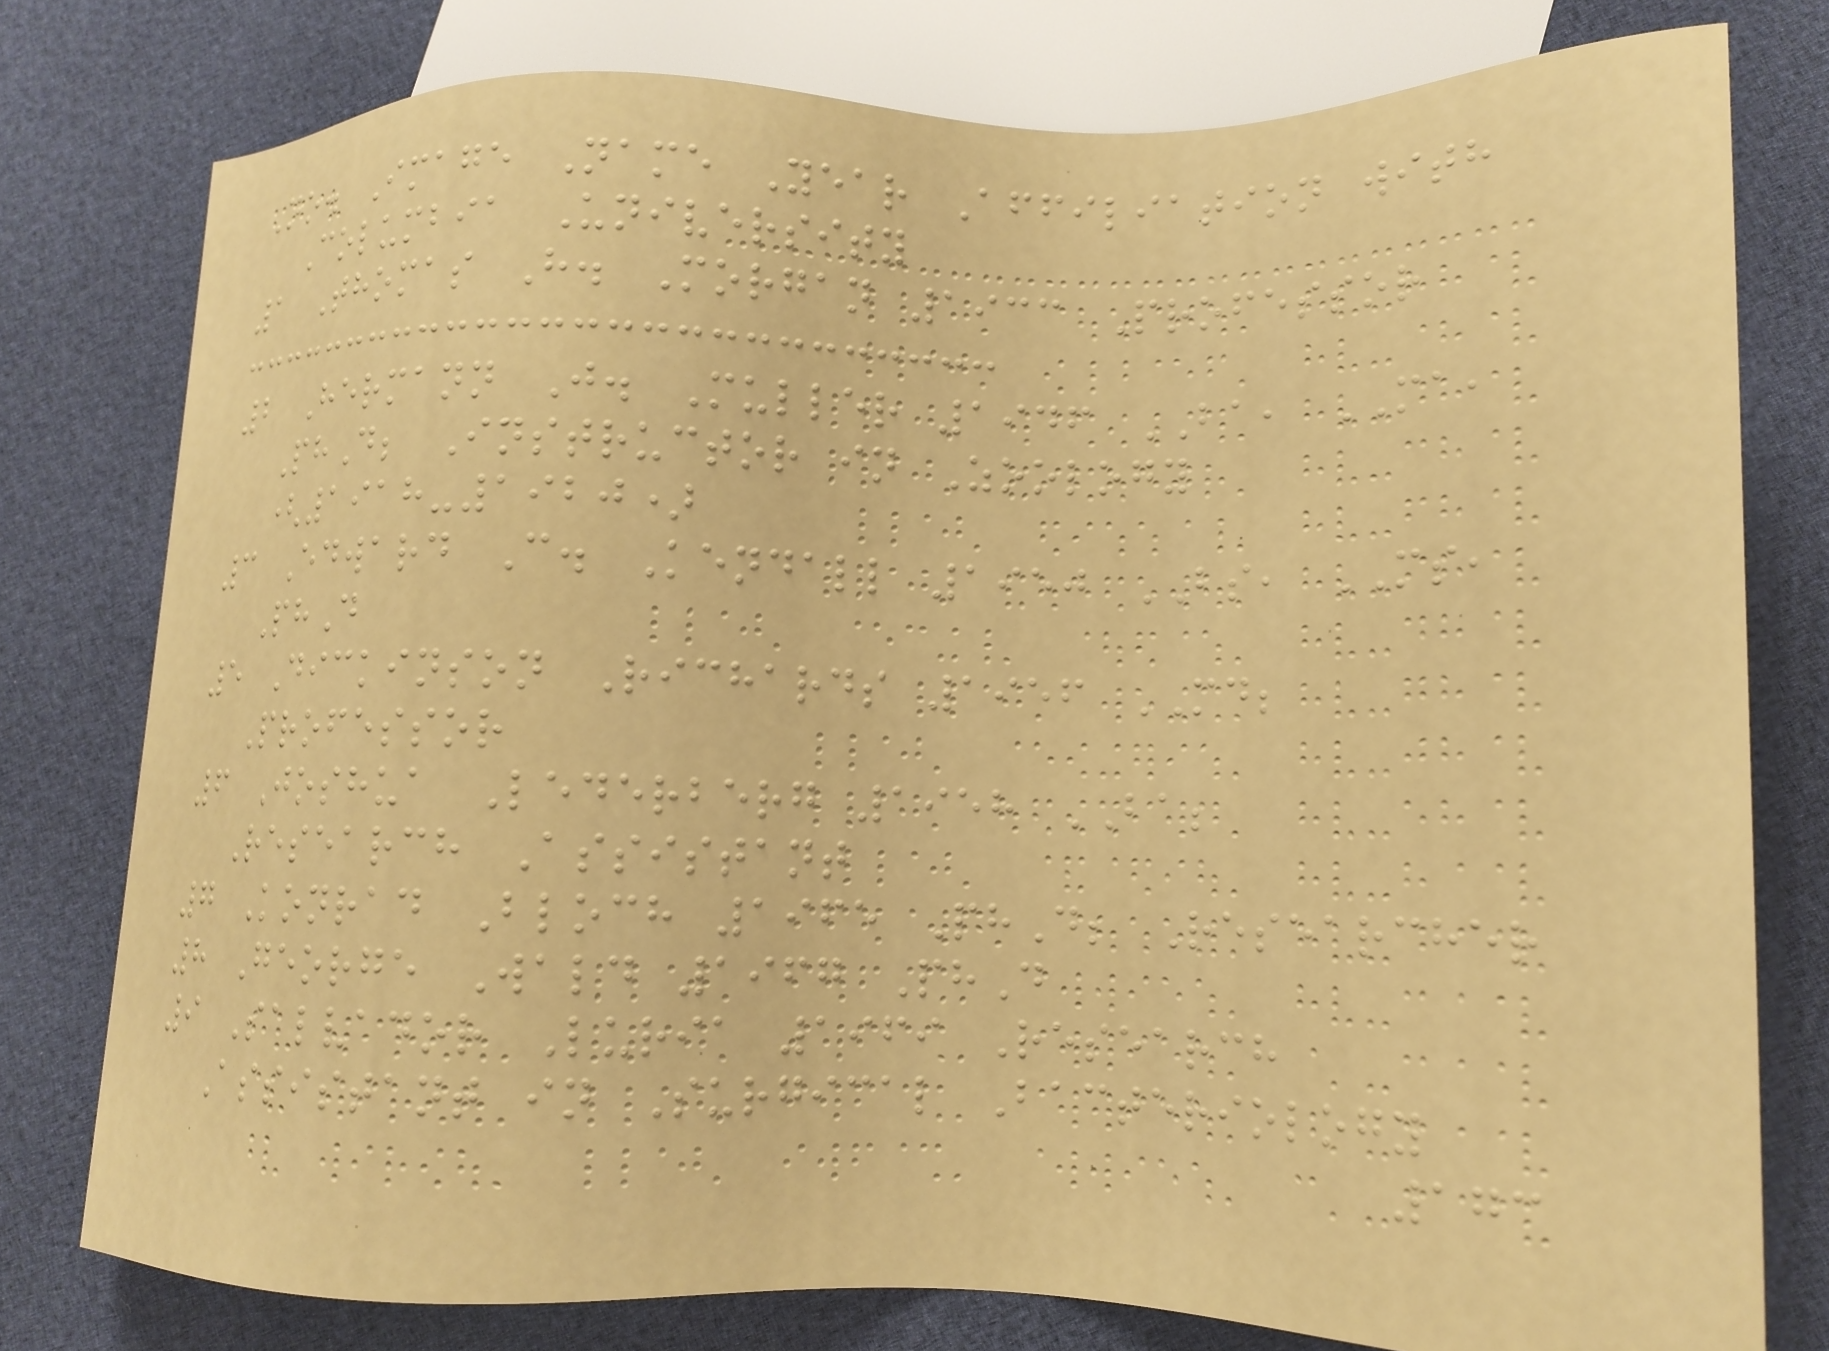No. Image Name Year Affiliation with
Columbia University
1 Thomas H. Morgan 1933 Professor
2 Hermann J. Muller 1946 BA, MA,
PhD; Instructor in Zoology
(1918-1920)
3 Edward C. Kendall 1950 BS, MS,
PhD
5 Dickinson Richards 1956 MD;
Professor
6 Joshua Lederberg 1958 BA;
Research Assistant
7 Konrad Bloch 1965 PhD; Researcher
8 George Wald 1967 PhD
9 Salvador Luria 1969 Research
Assistant in Surgical Bacteriology
173
